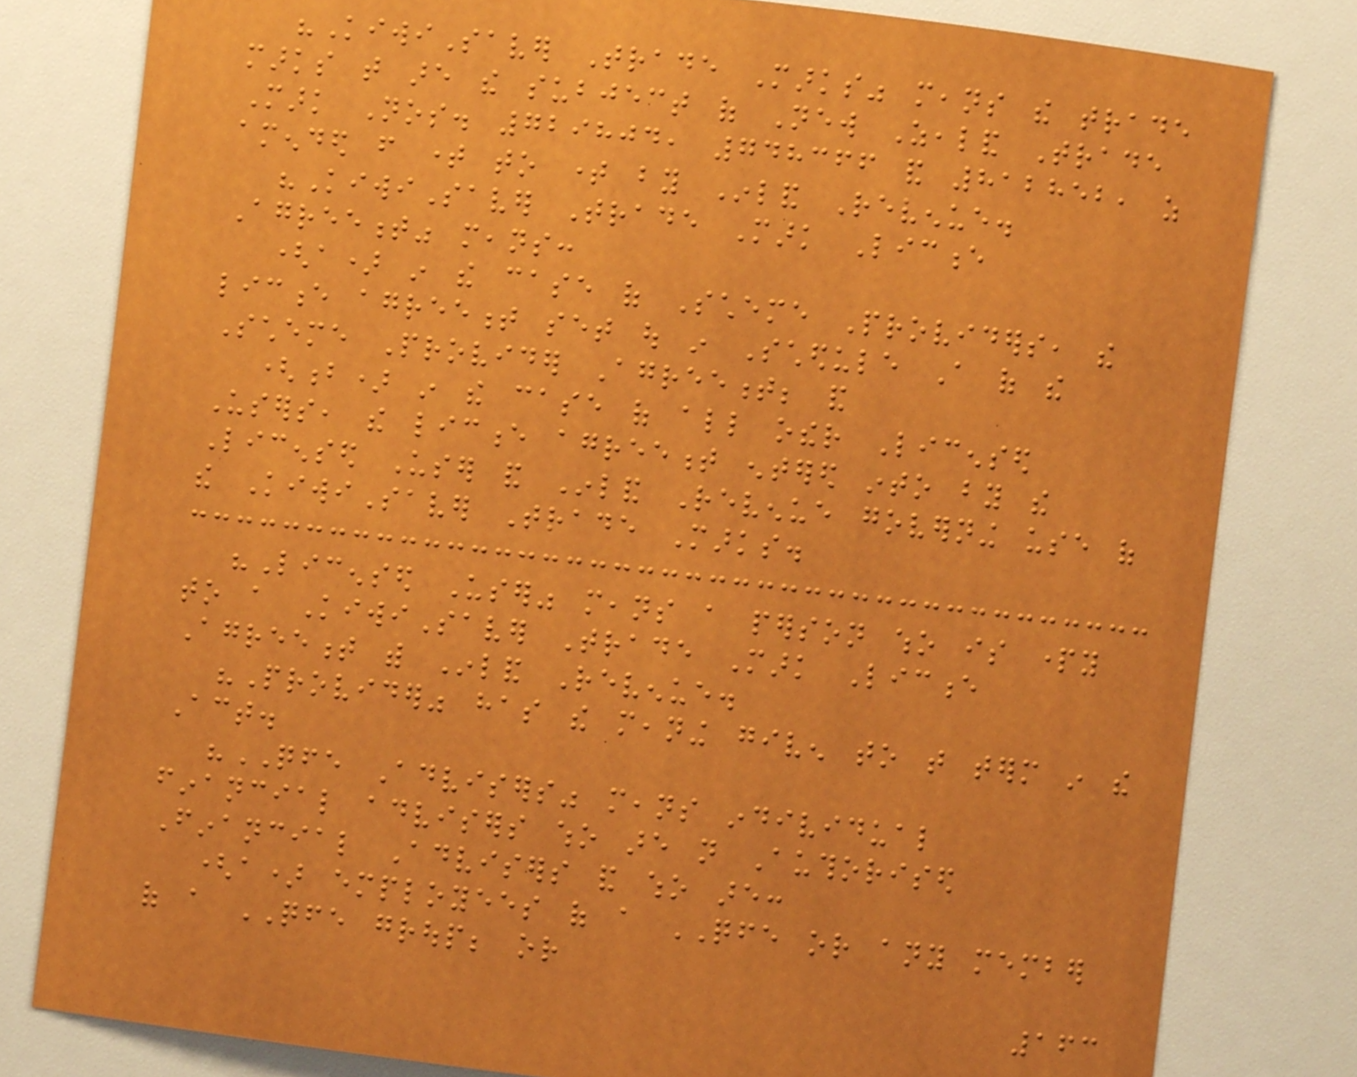"KiwiSaver Trade Marks" means the trade
marks that are the subject of New Zealand Trade
Mark Nos. 729804, 748366 and 812852, as
amended from time to time by Inland Revenue.
"KiwiSaver Trade Mark Licence
Agreement" means:
(a) in the case of Scheme Providers, the
licence agreement set out in Schedule A of the
Scheme Provider Agreement; and
(b) in the case of all other Licensed
Users, the licence agreement entered into by the
Licensed User and Inland Revenue governing use of
the KiwiSaver Trade Marks.
"Licensed User" means a person who is party
to a KiwiSaver Trade Mark Licence
Agreement with Inland Revenue.
"Provider" has the meaning given to that term in the
Act.
"QFE Advisers" means individual
financial advisers who are not Authorised
Financial Advisers and who are:
(a) employees of a QFE or any member
of a QFE group; or
163
